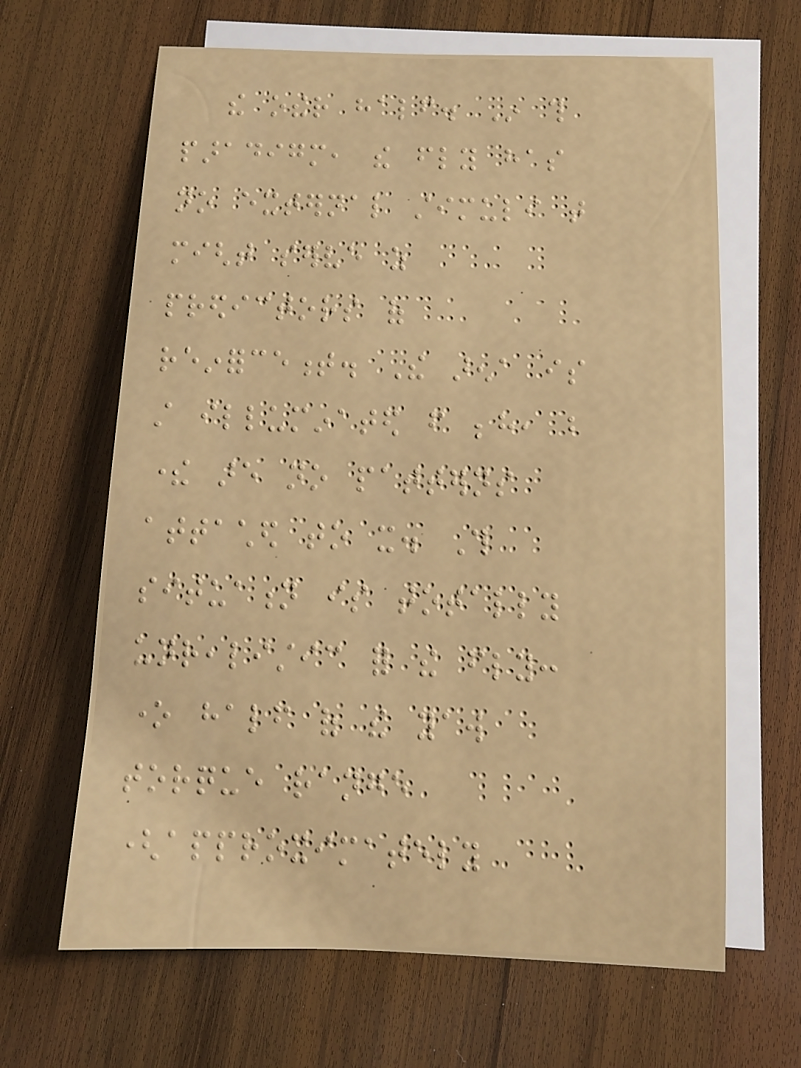the other half. In this
paradigm, the fly has
no external stimuli that
might serve as
predictors of
reinforcement. The arena is
still illuminated from behind, but
there are no patterns
attached to it. This
situation is totally
unrealistic for the fly:
one half of the yaw
torque range
(approximately
